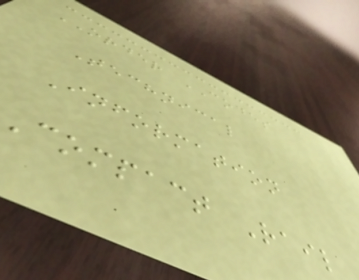ORDER CODES
Technical
Information
Compact Rail
